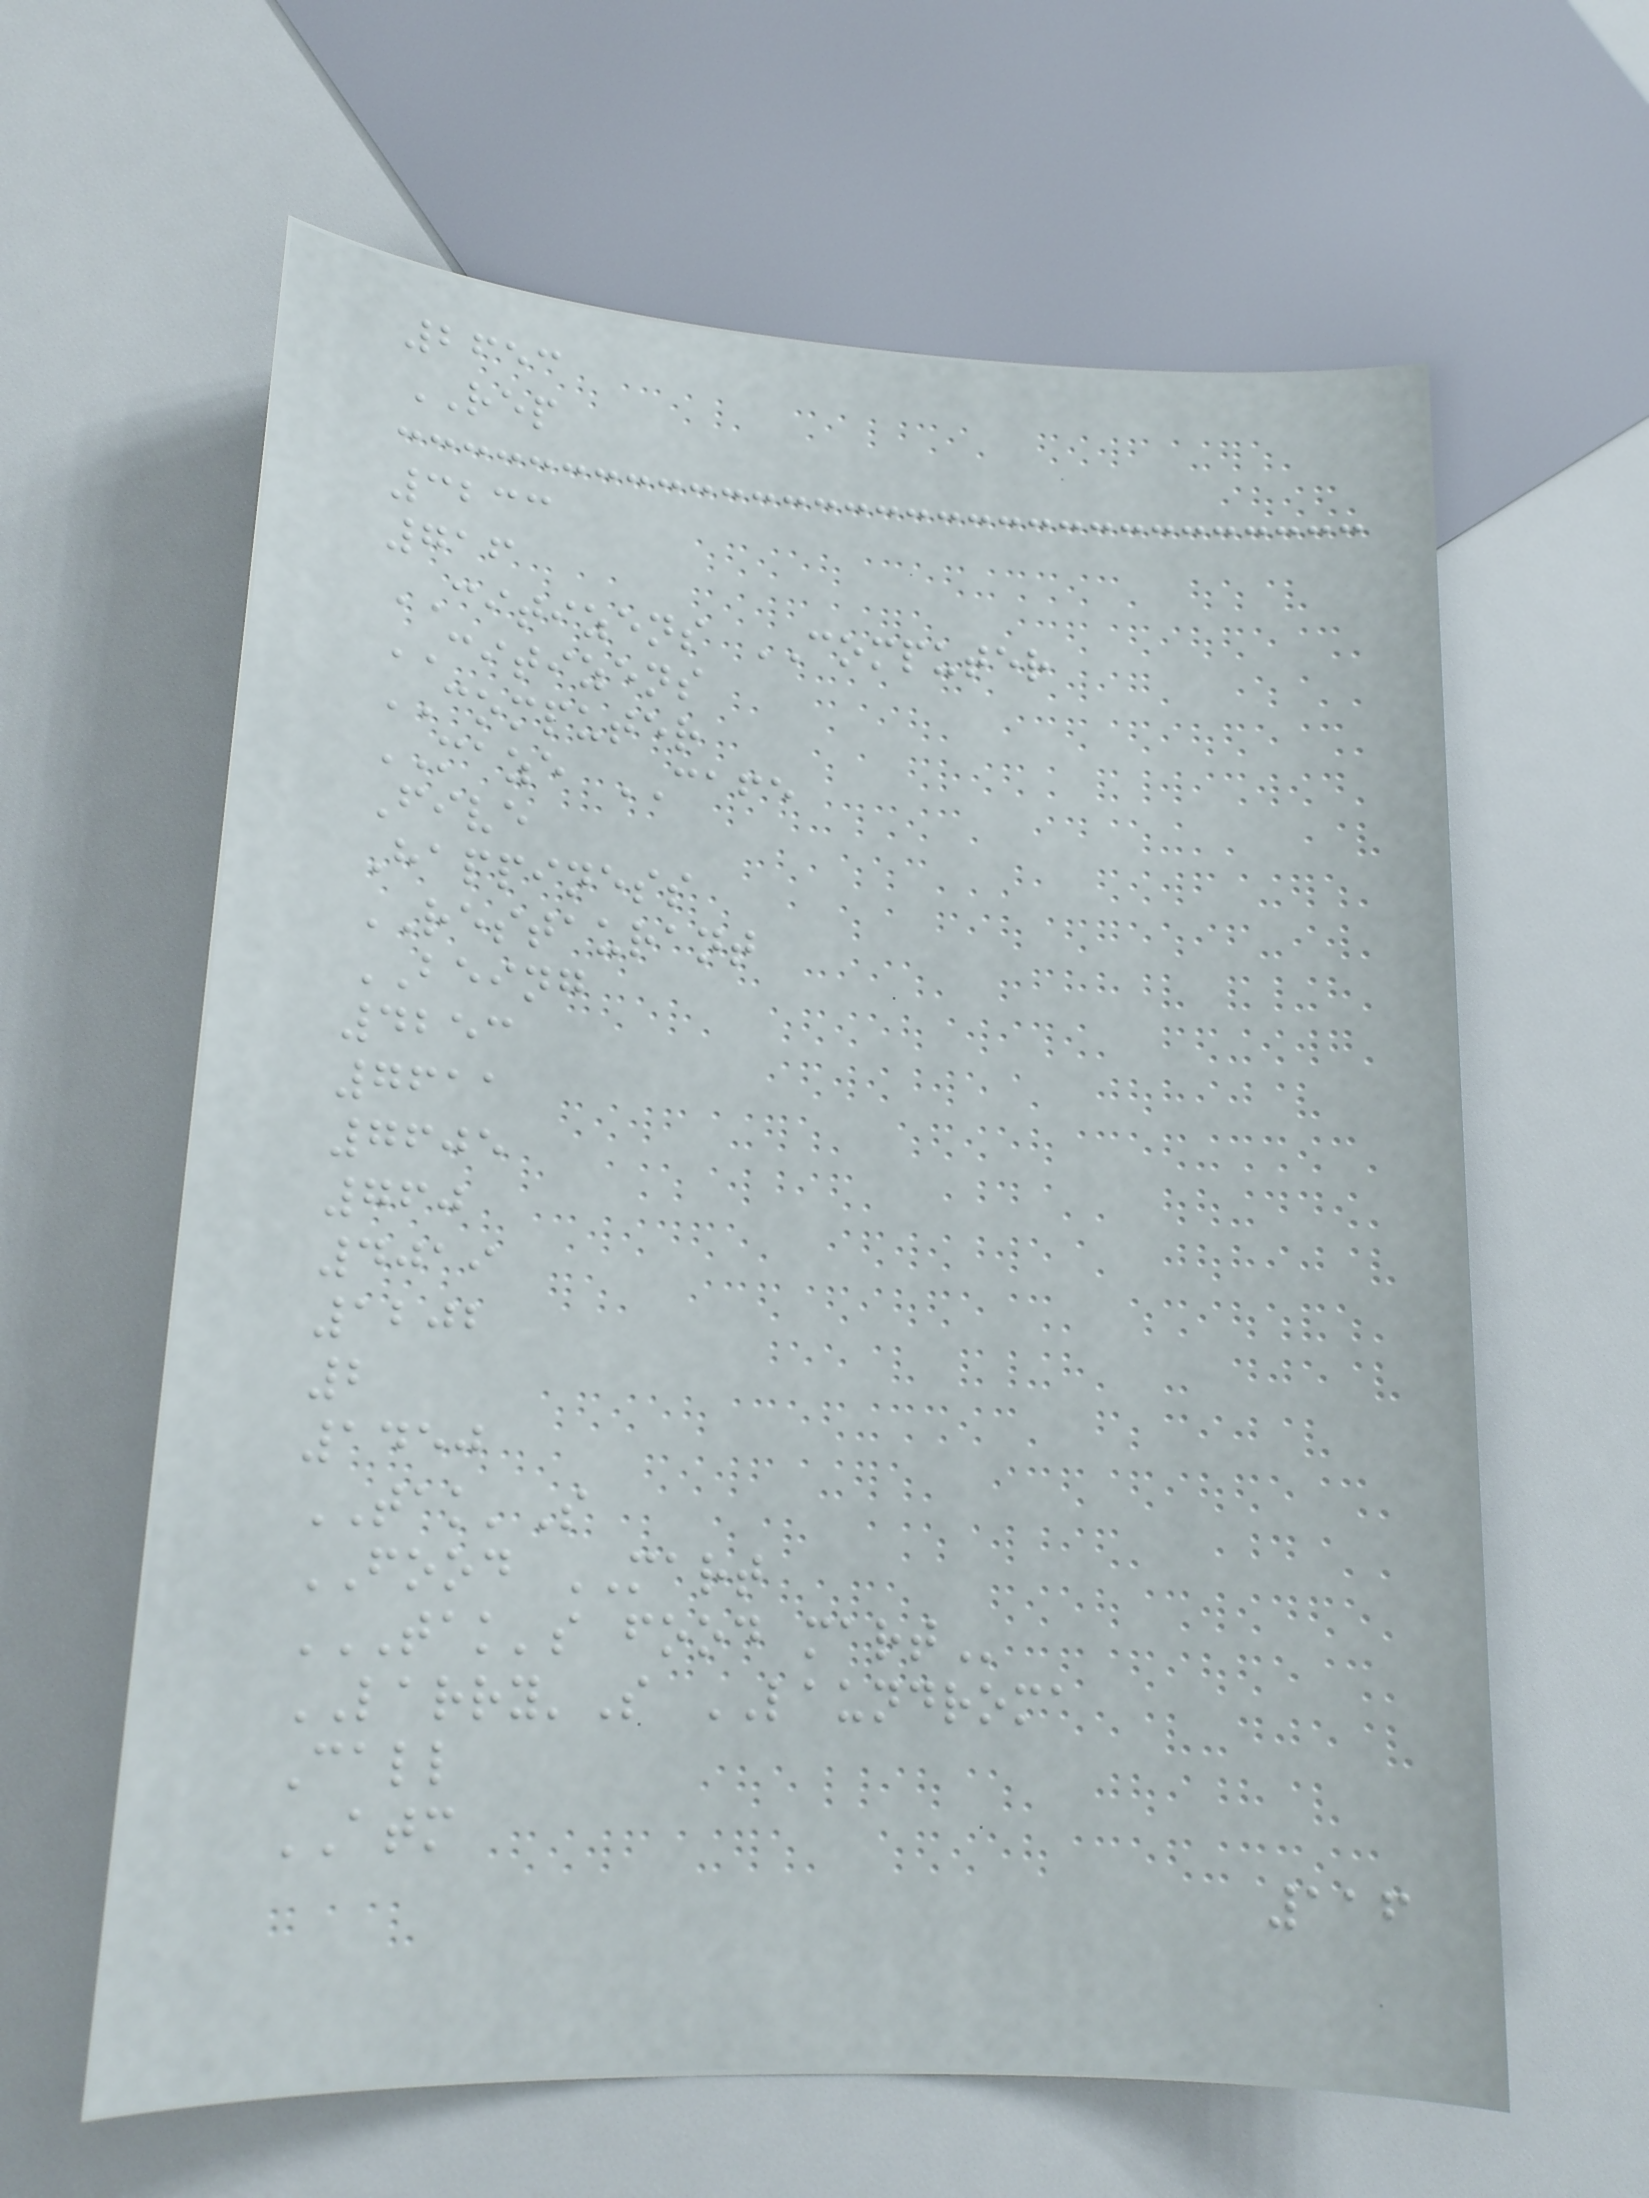2653
REP
3233
716
CITIZENS COMPUTER
CITIZENS
COMPUTER
MAZE CAFE
Five
Happiness
RESTAURANT
BEING
4253
7611
7605
760
4019
1202
2
1450
TAK'S
FOOD MART
TAK'S FOOD MART
LARRY'S LAUNDROMA
Call
ATM
116
